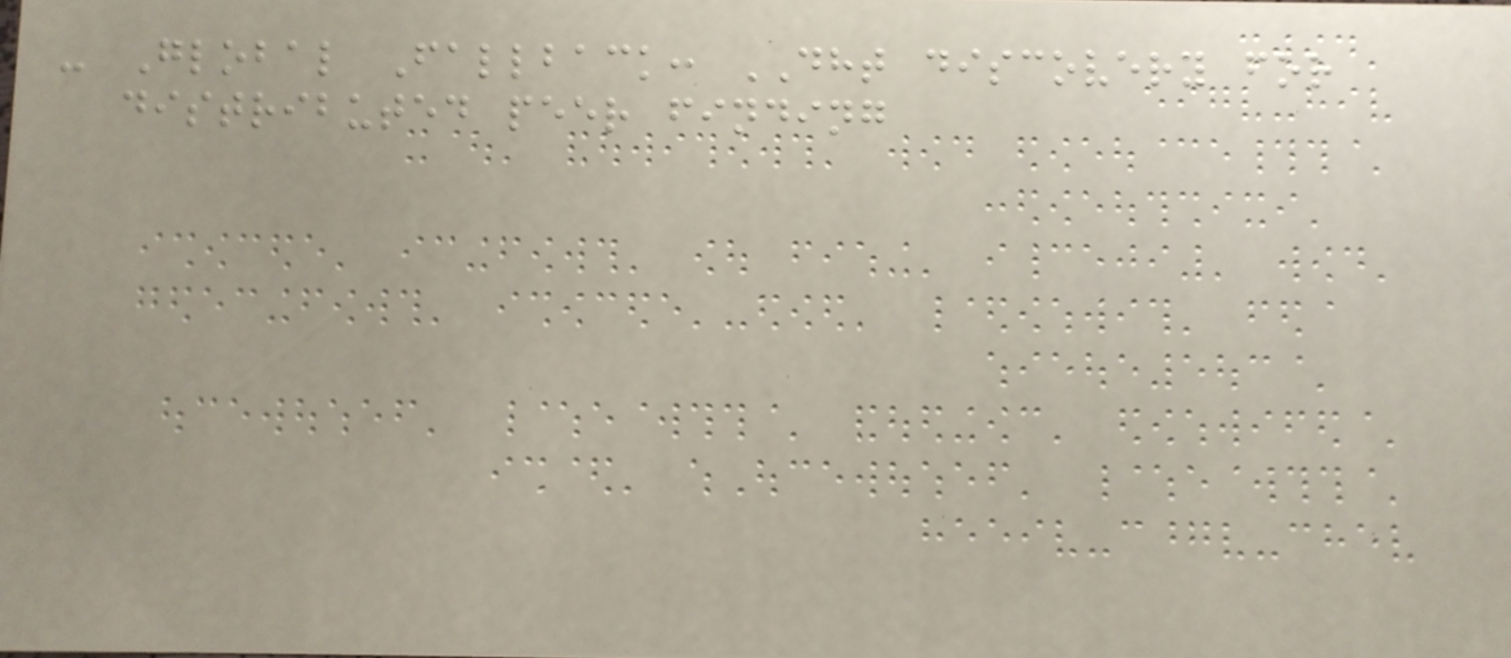- Global Fallback: DHT discovery for
distributed peer finding
